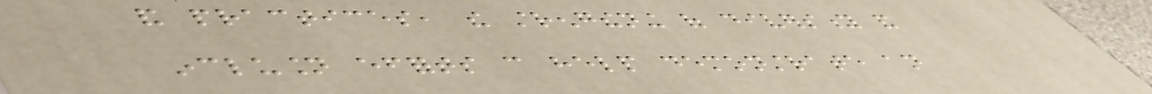and practices, the strengthening of diversity and
inclusion efforts can help demonstrate an
